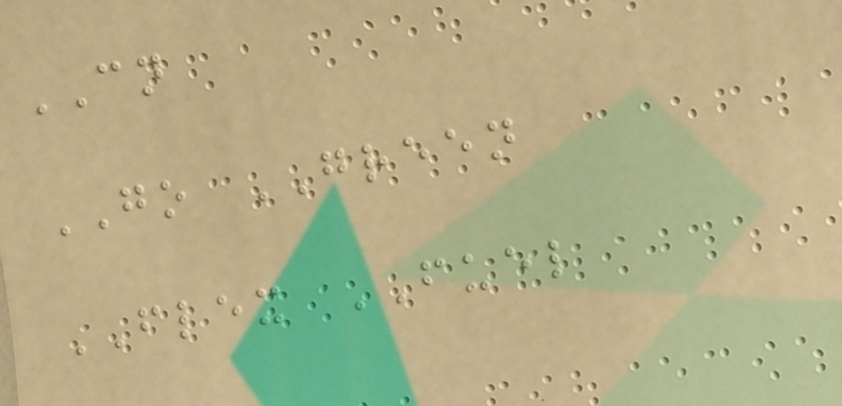CN
GO GREEN
FLEX FUEL
